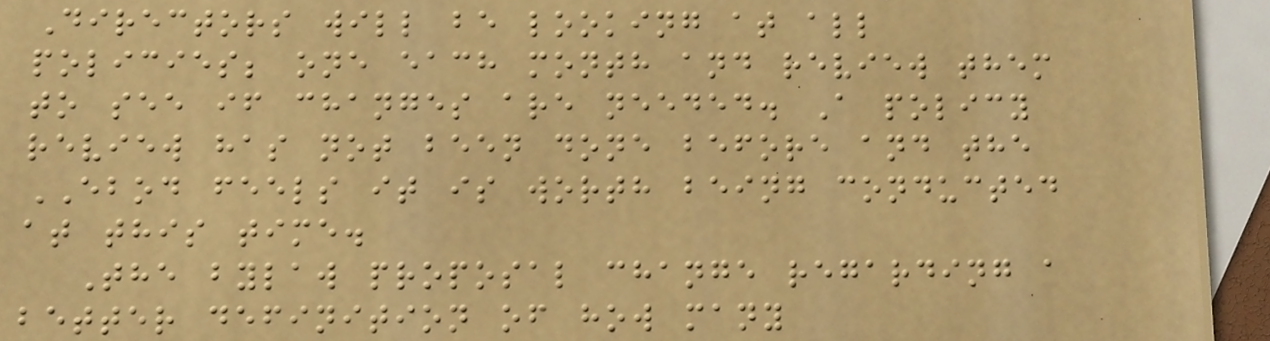Directors will be looking at all
policies; one each month and review them
to see if changes are needed. A policy
review has not been done before and the
EBOD feels it is worth being conducted
at this time.
The bylaw proposal change regarding a
better definition of how many
